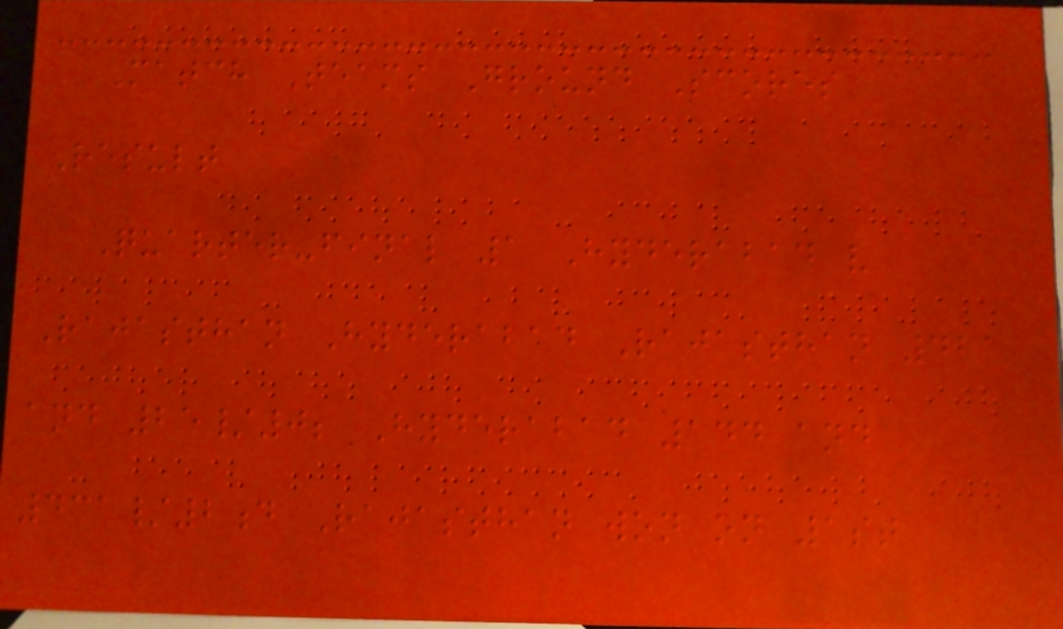Match Teams Ground Scores
Result
Quarter-final 1 Hyderabad v
Rajasthan Hyderabad Rajasthan 421
and 25/0; Hyderabad 144 and
431/2d Rajasthan won on 1st
